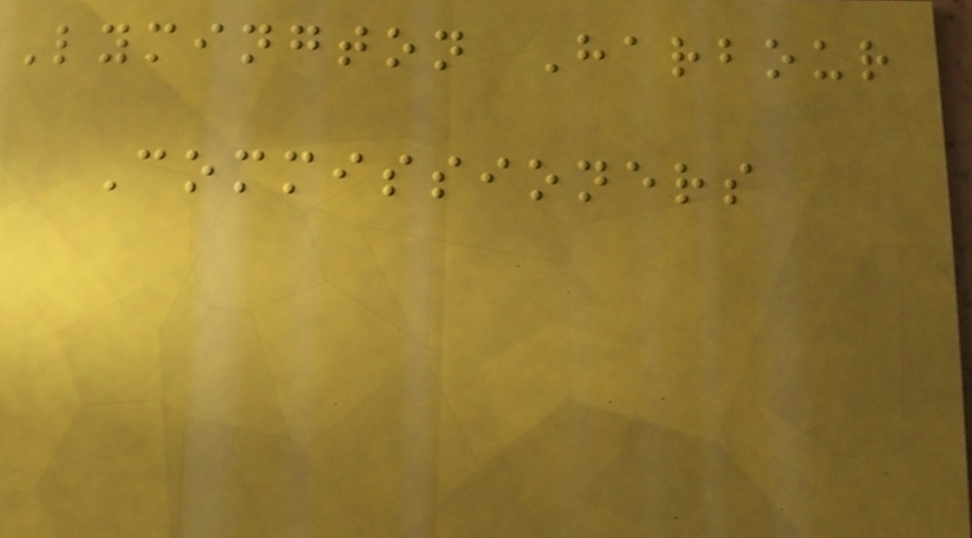Lymington Harbour
Commissioners
